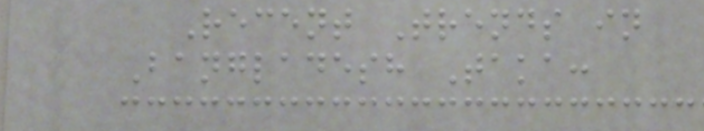Recent Trends in
Bangladesh Taka:
